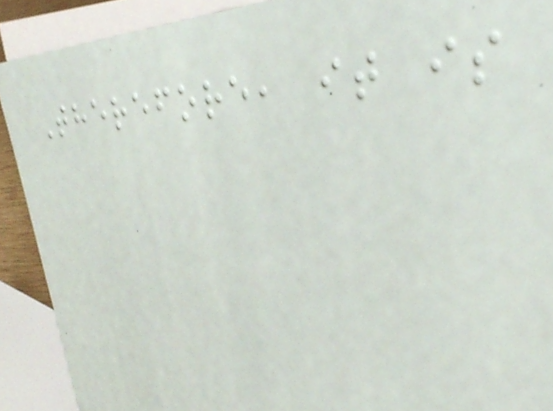Therefore, it is
